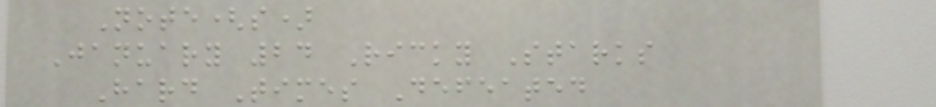Note(s)
January 24 Ricky Starks
Hard Times Defeated
